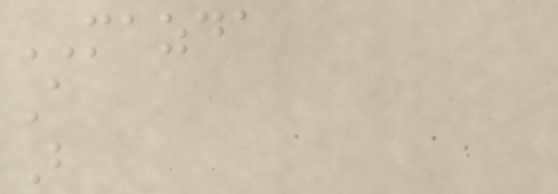MAZDA
A
B
